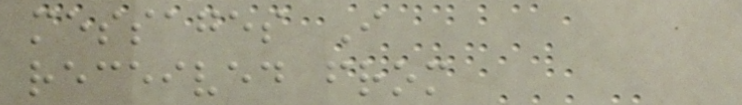messages I
received from
